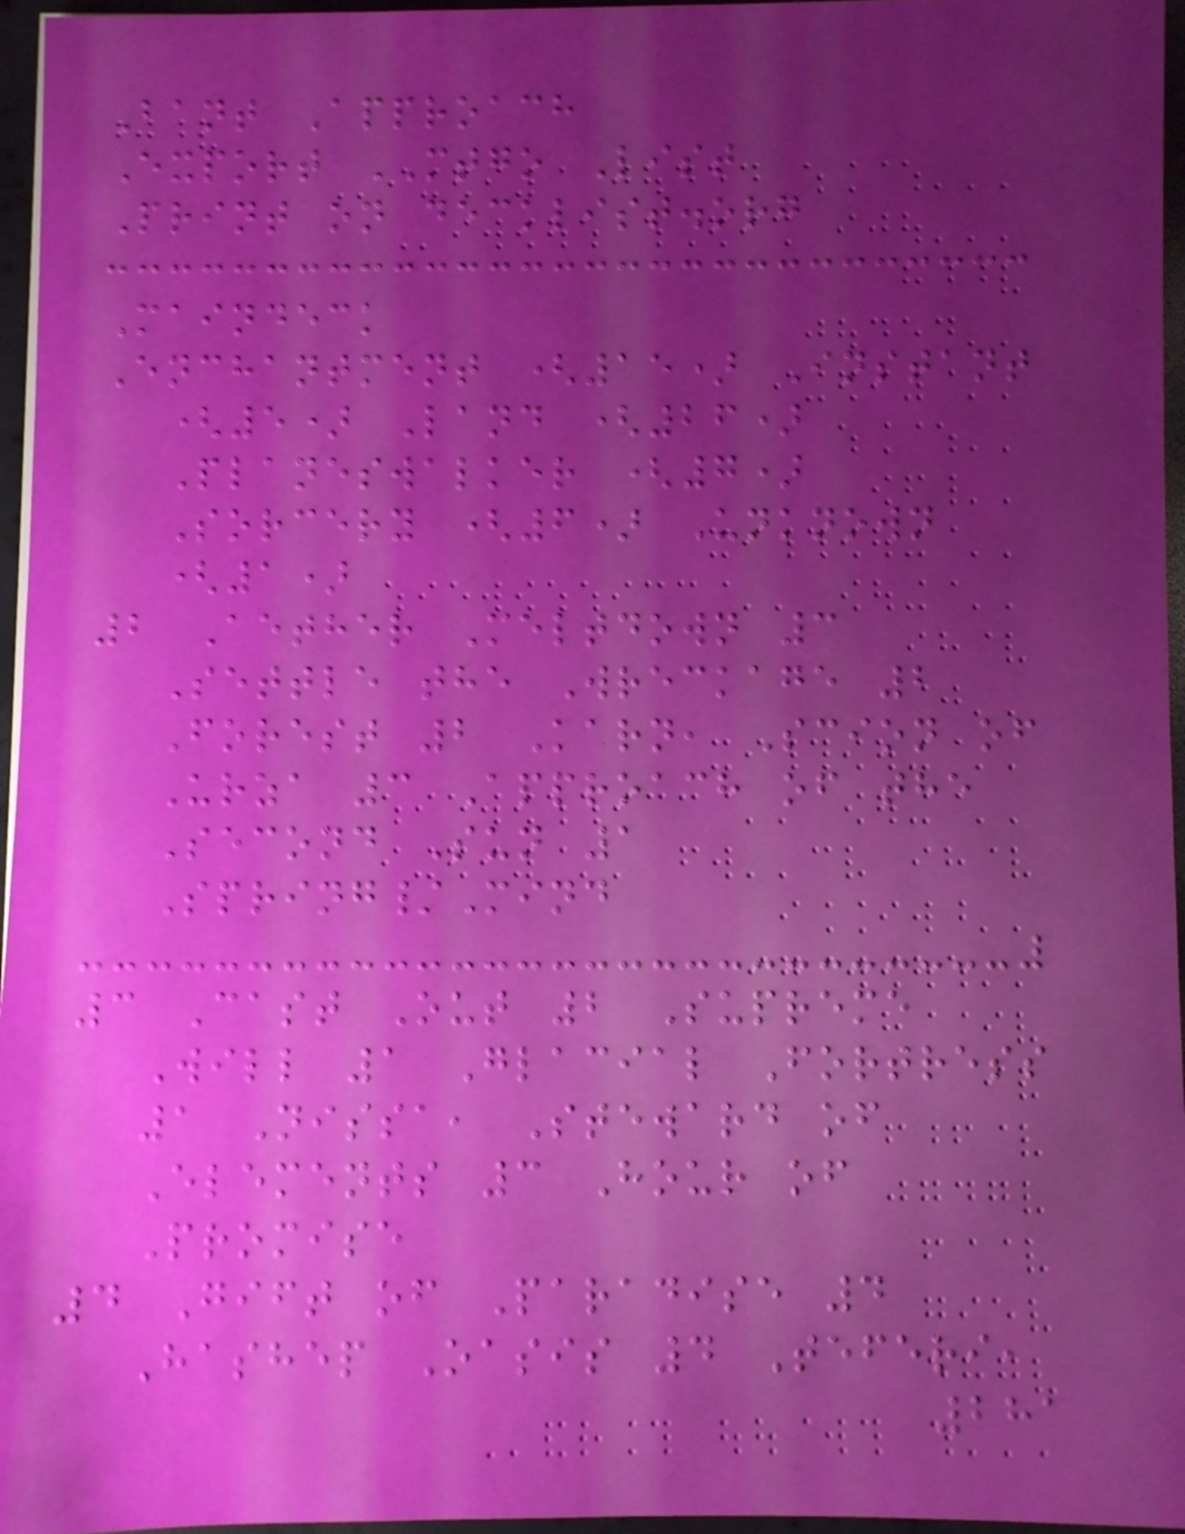Bant Approach
Export MTGO List
Print on decklist.org
Maindeck
Enchantment (15) Instant
(5) Land (26)
Planeswalker (7)
Sorcery (6) Unknown
(1)
2 Aether Meltdown 3
Settle the Wreckage 2
Forest 2 Karn, Scion of
Urza 3 Approach of the
Second Sun 1
Spring/Mind
3 Cast Out 2 Supreme
Will 1 Glacial Fortress
1 Nissa, Steward of
Elements 3 Hour of
Promise
4 Gift of Paradise 4
Hashep Oasis 4 Teferi,
281
